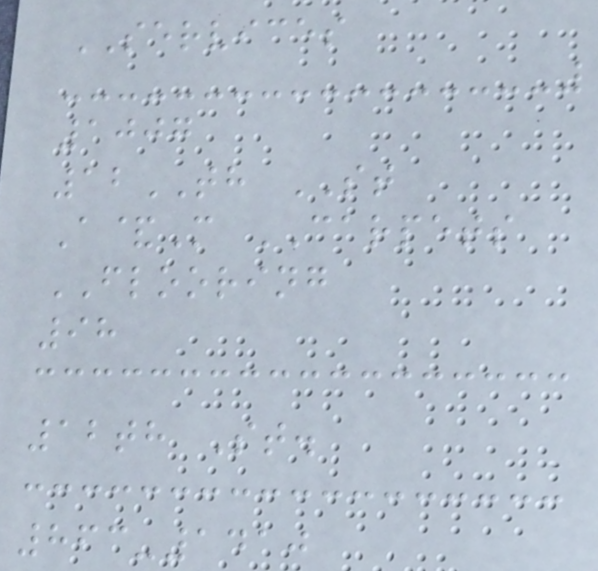SERVICES
1007
12TH ST
A&M CARPETS
FLOORING
98
12th St.
863-1410
